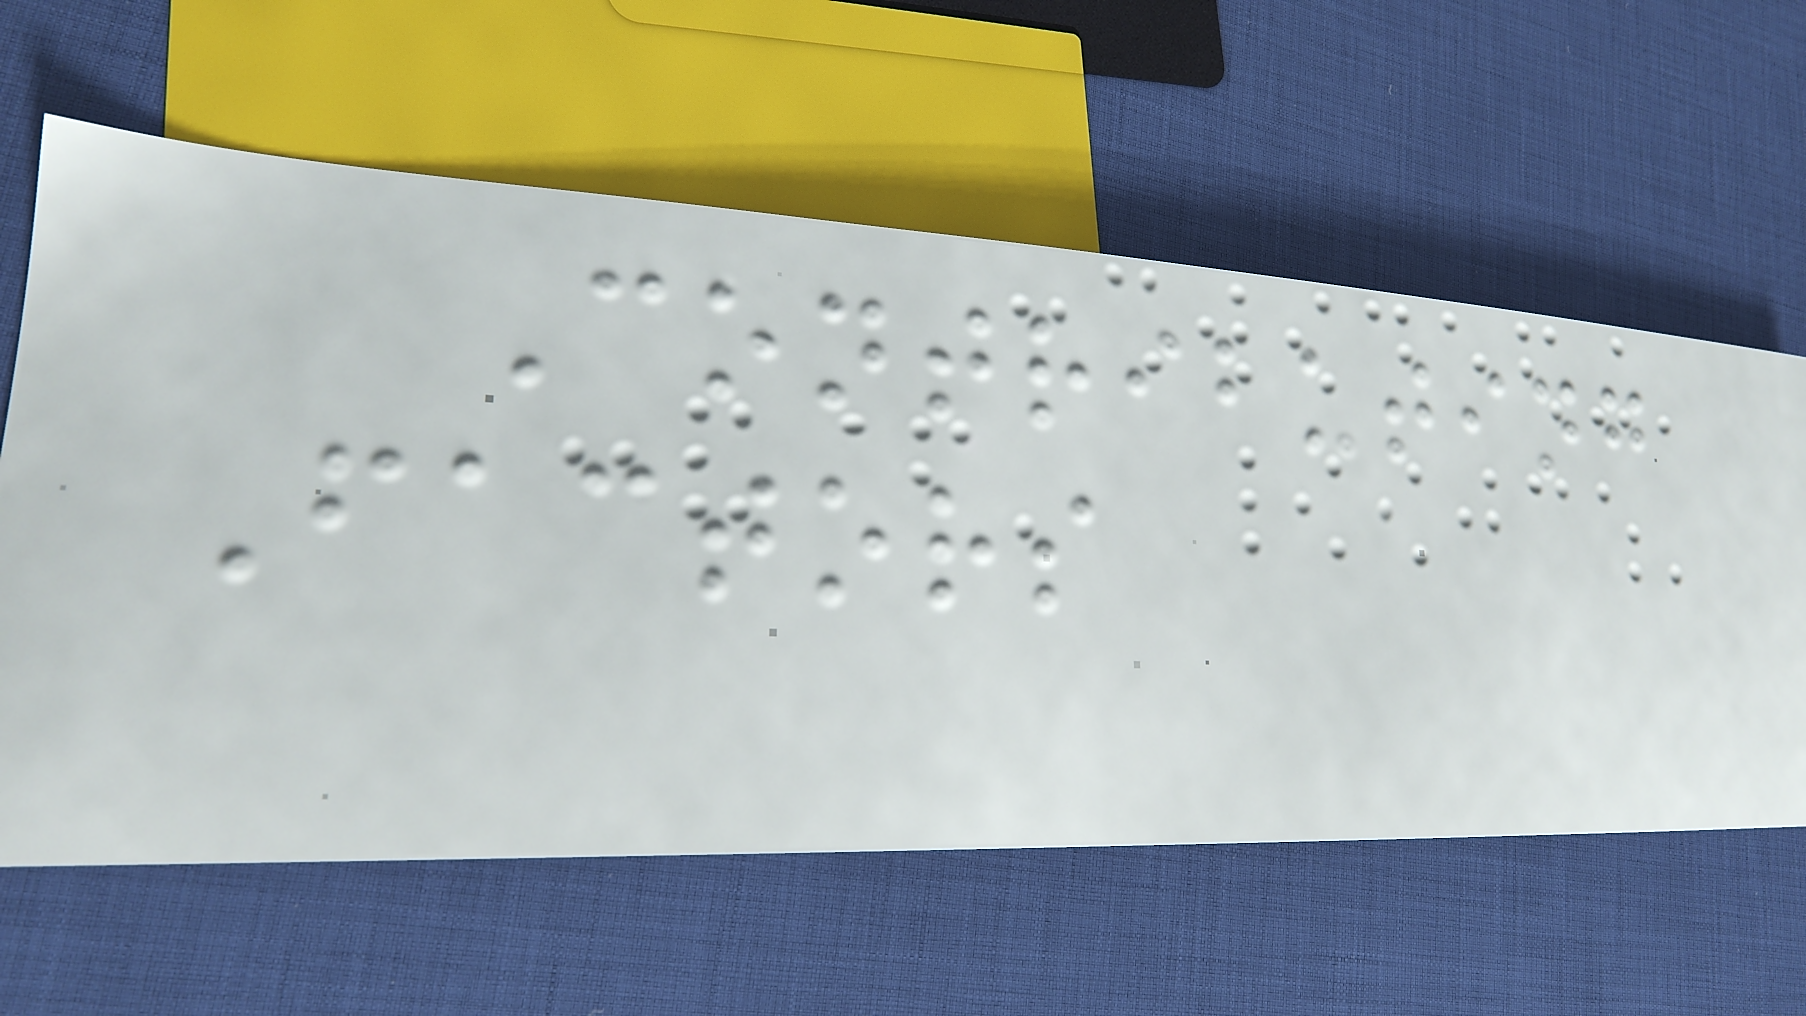Contributing
Factors
